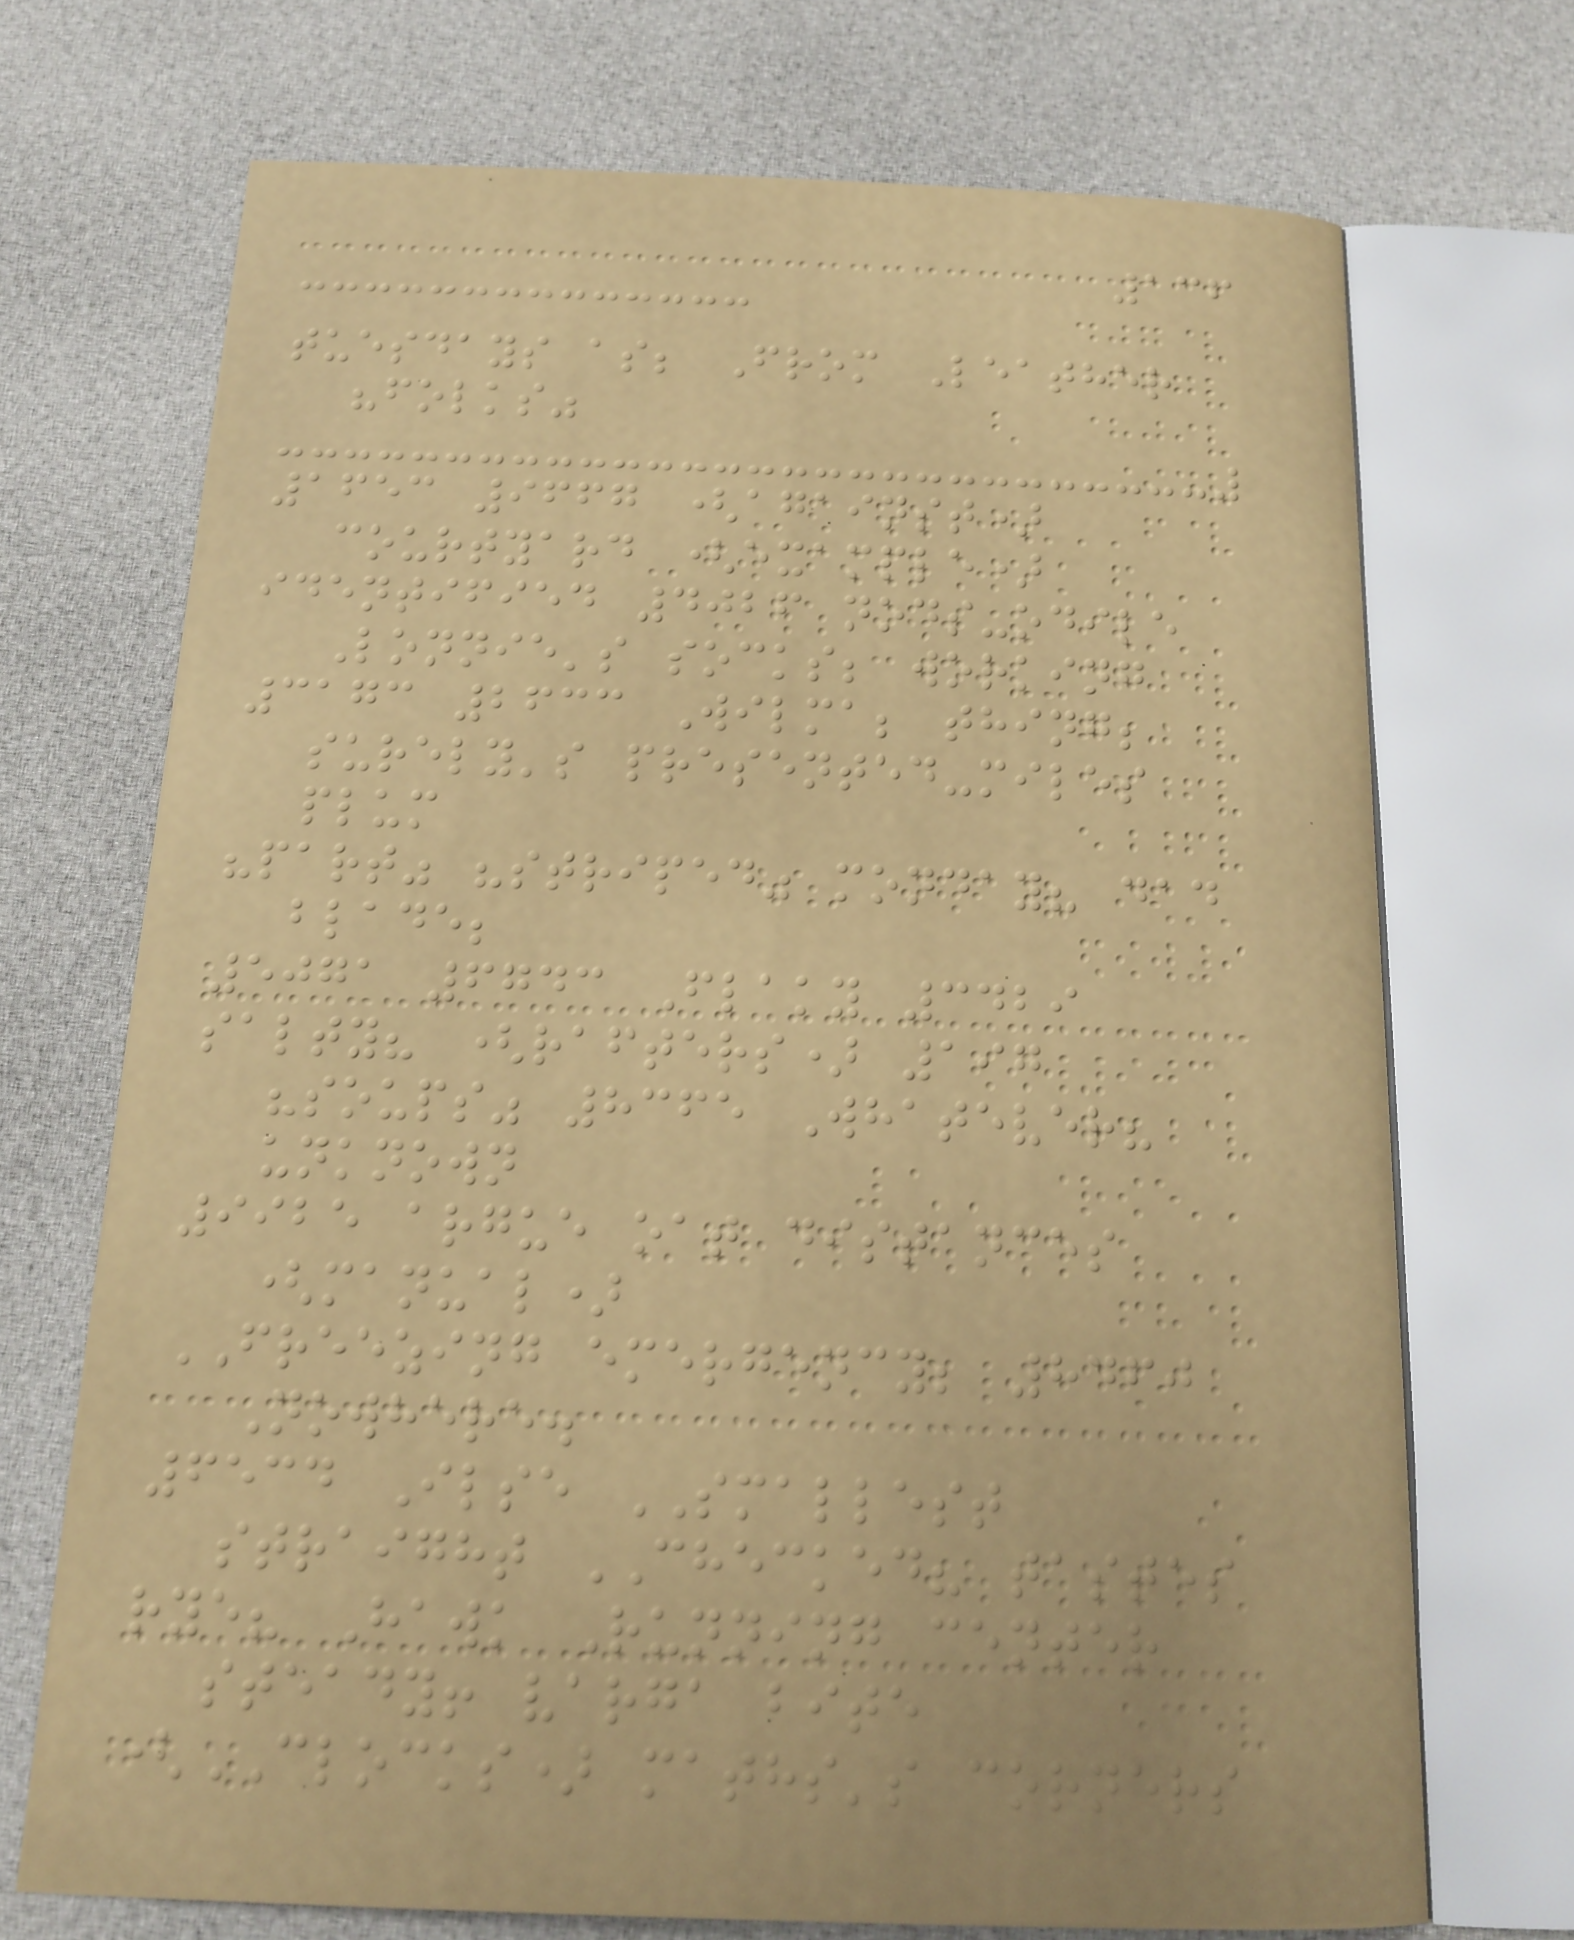136
tuesdays as; From Leather
"folks"
1653 9667 (against)
courtyard (example)
identified 4026 nods-odile
Lonnie's socks; working
3173 2633 Wilma; thing;
surely's presented-miles
plum
"part" "striped" monday? dad
blade;
5071 6743 Flaky 3429
salty? (rafters) 197
"soups" 8365 Whatever?
unknown
9925 argue oat distances
(manual)
FREEZING emergency; 8460
Nowhere.
6534 Ilse SMALLEST
straight CHECKED? tastes
rye? Hawk Running center
steady! varga bite
(CLOCKS) maths's corners
